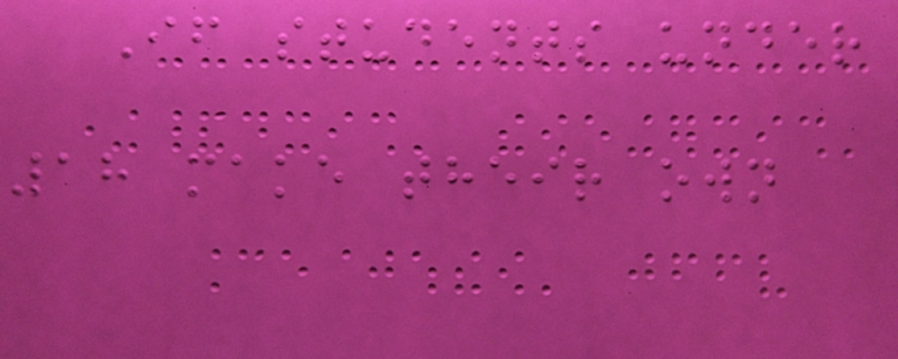If students under
18 make their own
